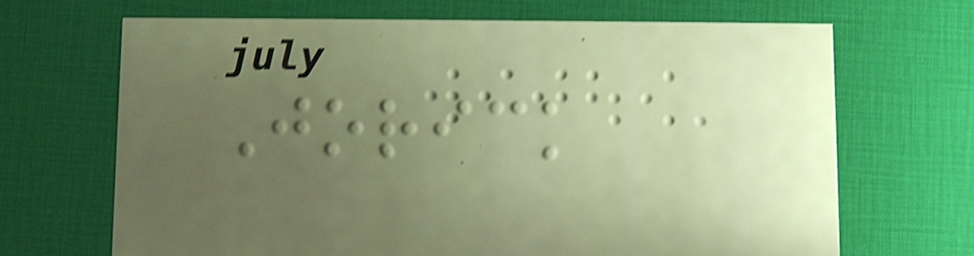Jorick
